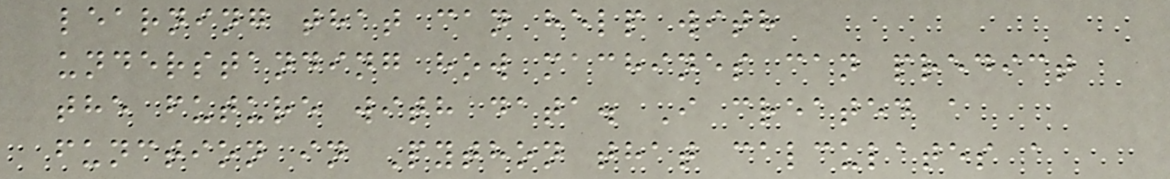learning that can help with
understanding how machines can predict
the future with data. I created a
function in Python that calculates a
